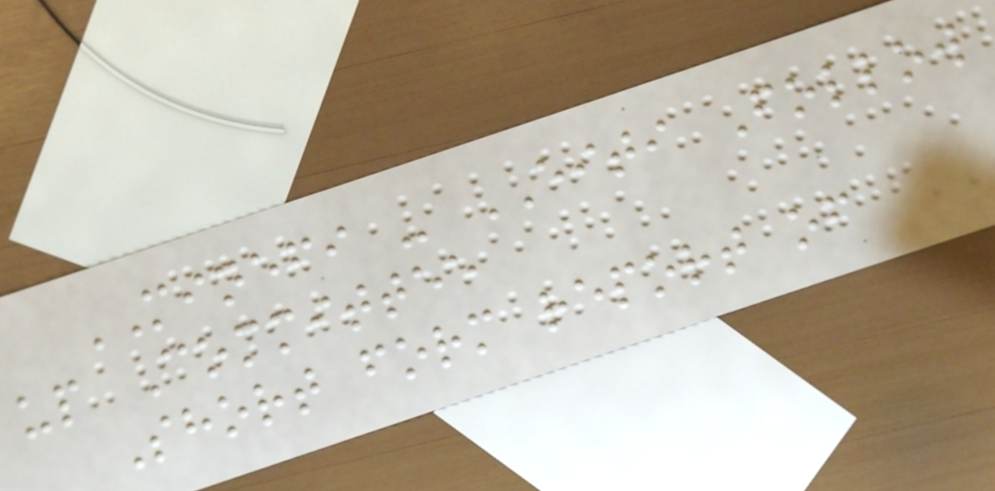MINEFI - EITI Follow
up Committee
Short form report of
